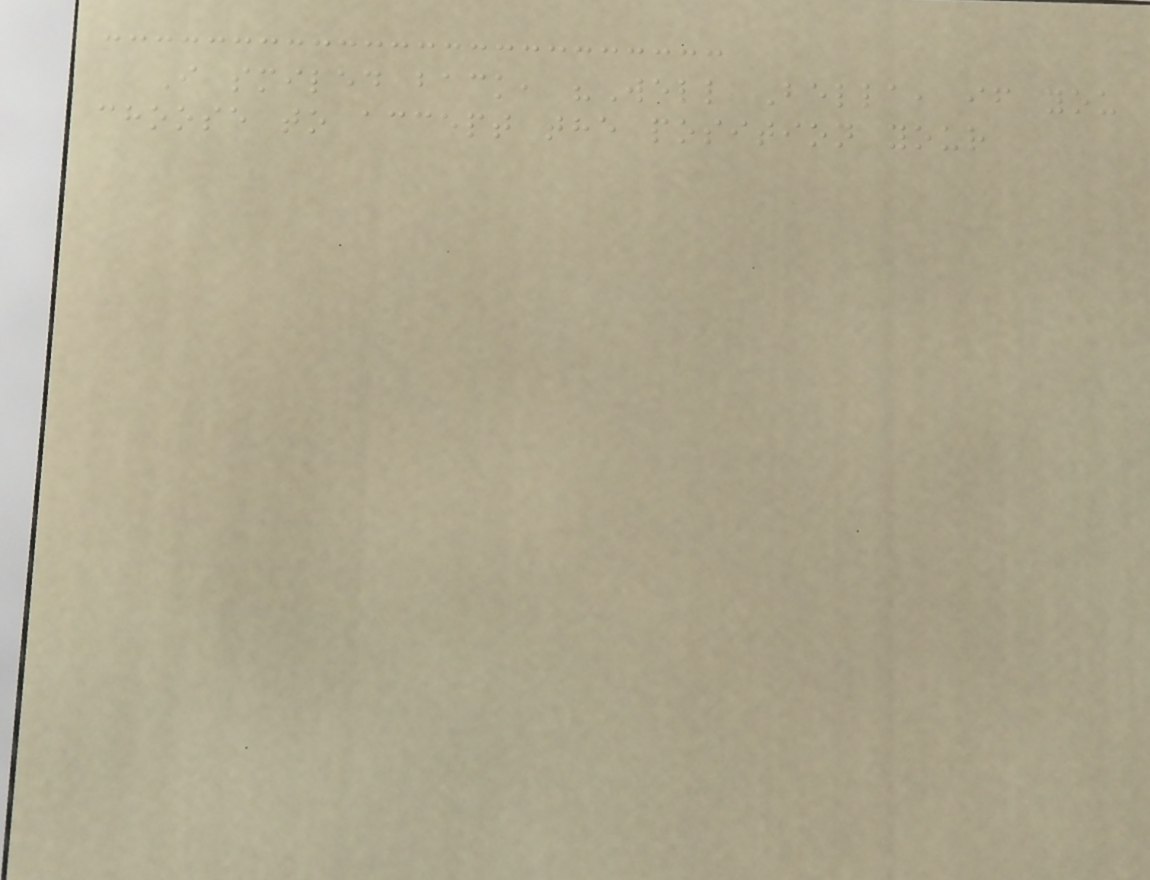I smiled back, "Well Bella, if you
choose to accept the position your
